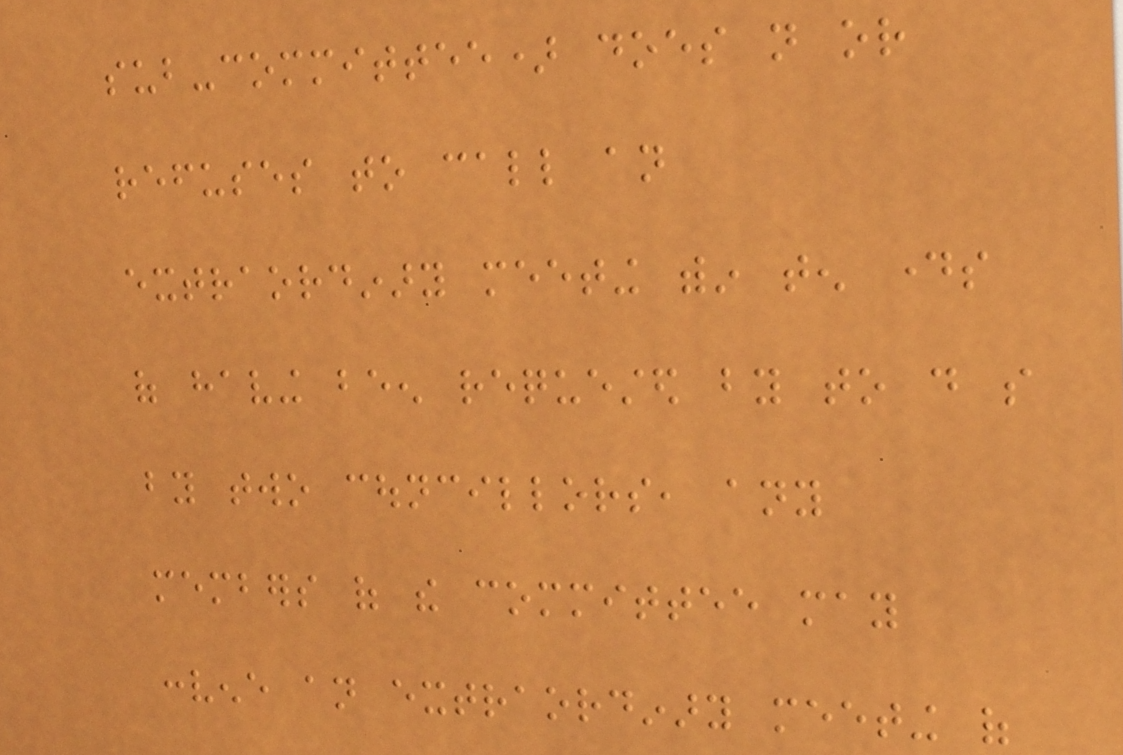sub-committee) does not or
refuses to call an
extraordinary meeting within ten days
of having been requested by to do so
by two councillors, any
members of the committee may
convene an extraordinary meeting of
